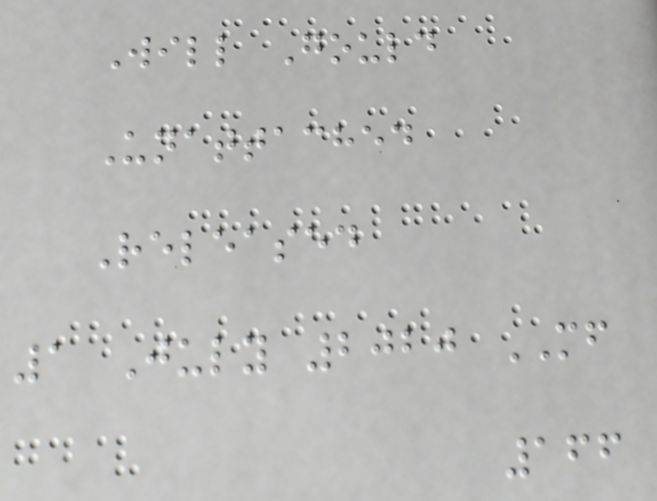Will Gould
Unattached
Released
1 July 2020 MF
166
